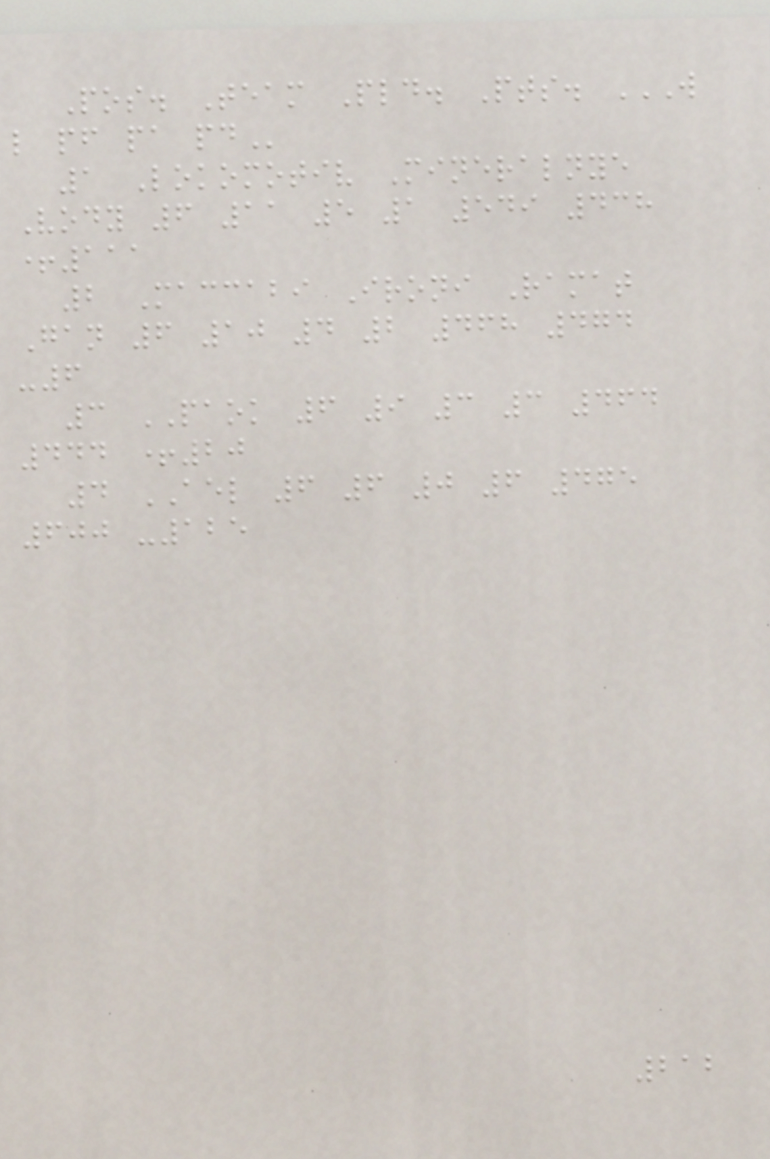Pos. Team Pld. Pts. W
L PF PA PD
1 Lokomotiv Mineralnye
Vody 6 11 5 1 549 438
+111
2 Maccabi Ironi Ramat
Gan 6 10 4 2 468 474
-6
3 PAOK 6 9 3 3 464
444 +20
4 AEL 6 6 0 6 475
600 -125
212
